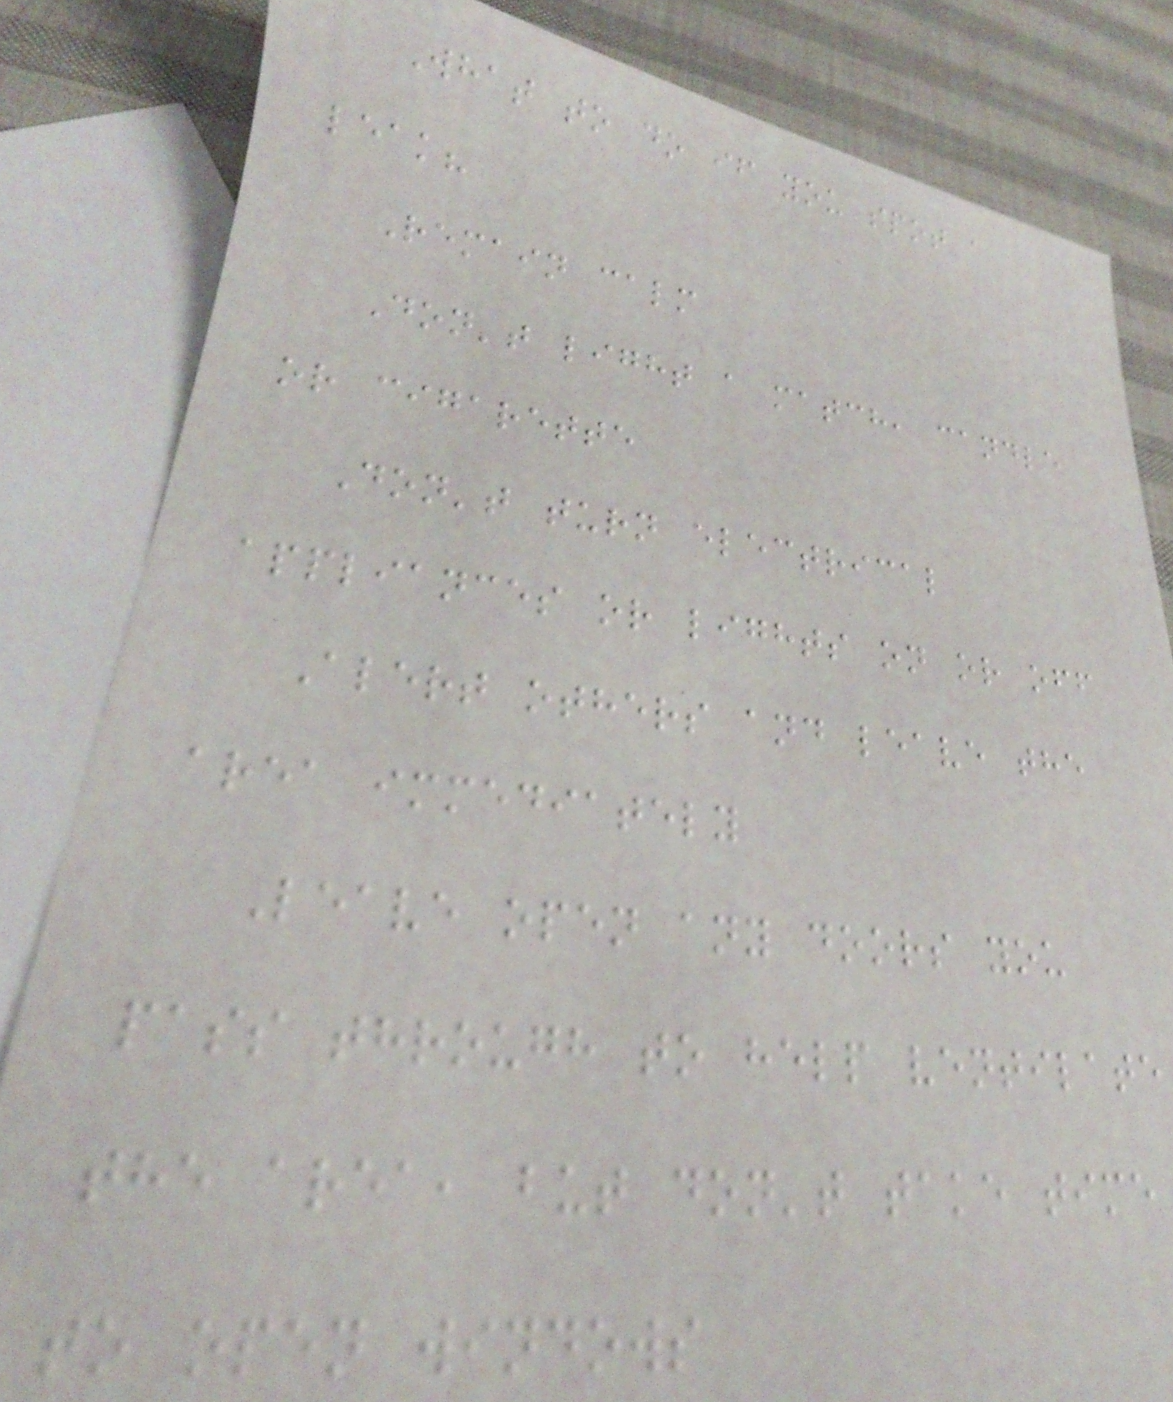What to do if you spot a
leak?
Remain calm
Don't light a match, candle
or cigarette
Don't turn electrical
appliances or lights on or off
Alert others and leave the
area immediately
Leave open any doors you
pass through to help ventilate
the area, but don't take time
to open windows
